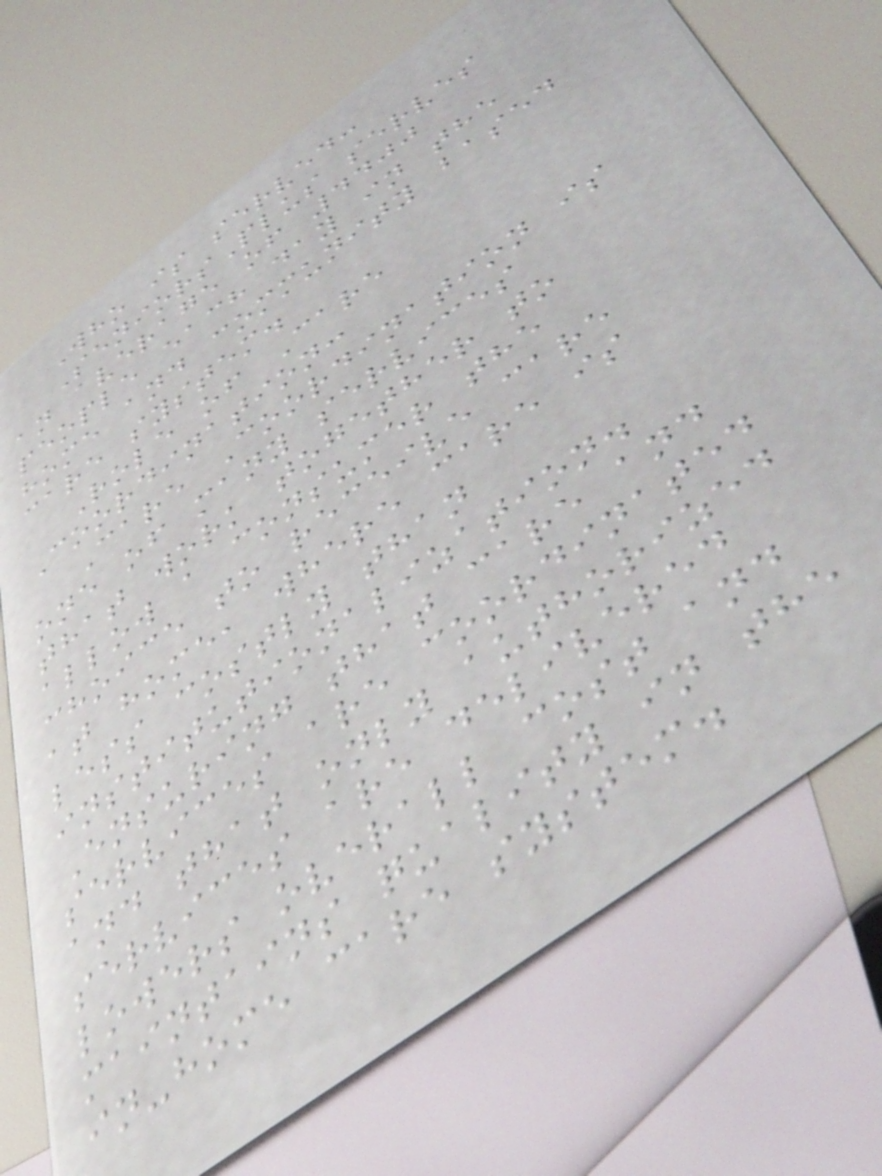Who is served:
SeniorsPlus serves
an average of 4400
people each day in the
home and community based
care system.
Role of Care
Coordination:
Care Coordination is
one of many services
that work together to
allow a consumer the
choice to receive care
at home, where care is
less costly than
institutionalization.
Ensuring that care and
services are coordinated
and that only authorized
services are delivered
lowers overall cost and
maintains quality in the
in-home care system.
